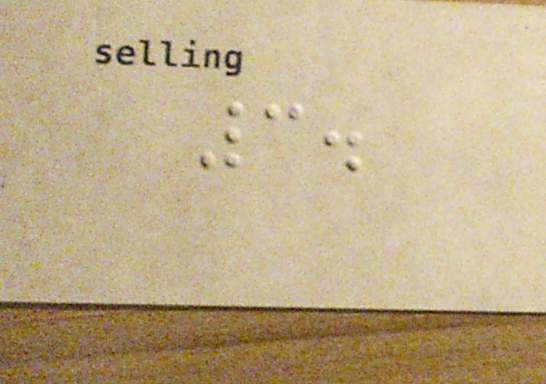3.
